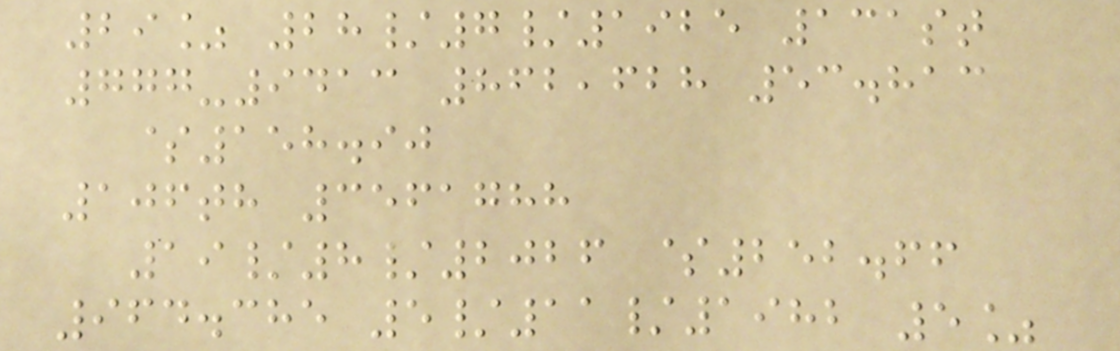29% 28/7/1925 131st
777-9413 862,628 53.813
$158.90
106th 3561788
19/8/2026 $252.66
964.385 5/11/1982 5%
